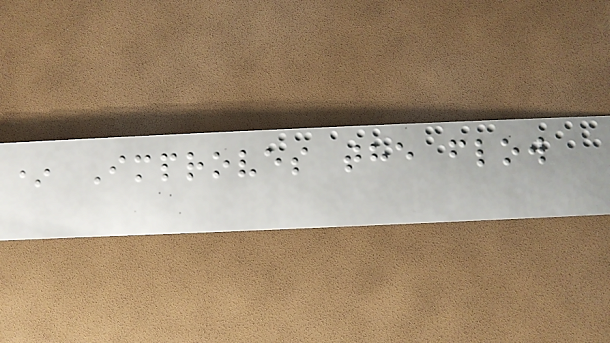* Improves the flow
